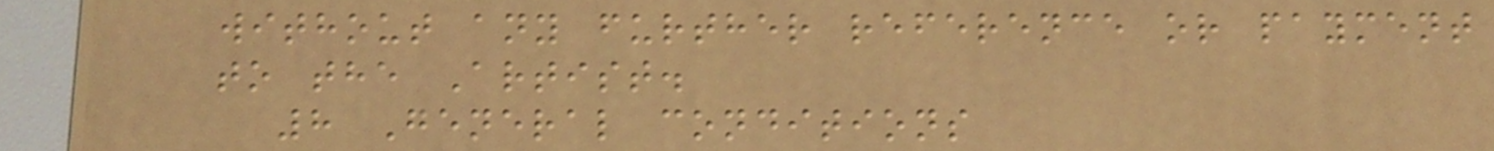without any further reference or payment
to the Artist.
8 General conditions
